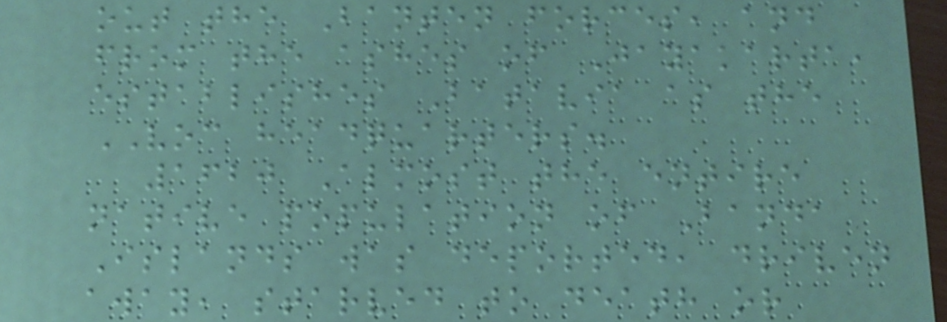out the Banten forces, and
from the ashes of Jayakarta,
establishes Batavia as the
VOC headquarters.
1620 Almost the entire
native population of Banda
Islands was deported, driven
away, starved to death or
